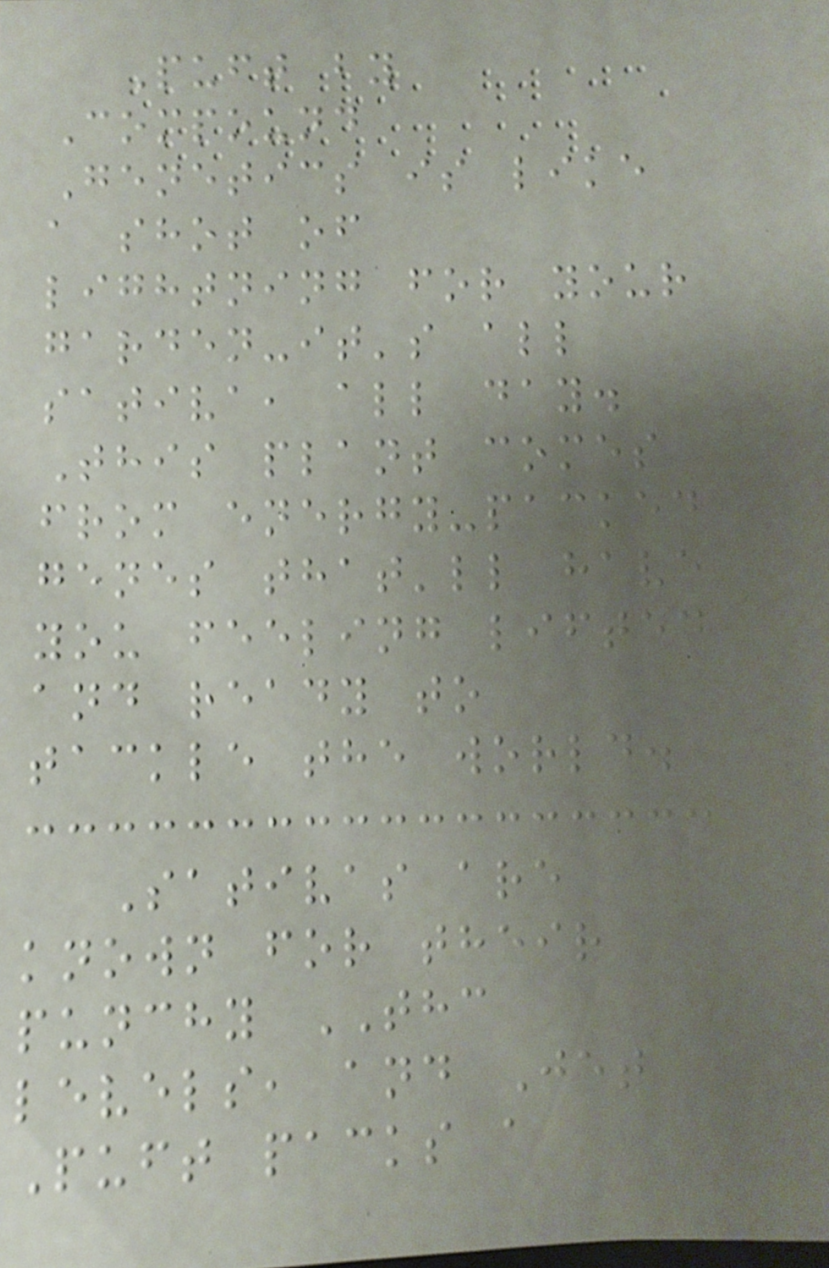Puft by
Compound
Genetics is like
a shot of
lightning for your
garden-it's all
sativa, all day.
This plant comes
from energy-packed
genes that'll have
you feeling lifted
and ready to
tackle the world.
Sativas are
known for their
punchy THC
levels, and Jet
Puft packs a
